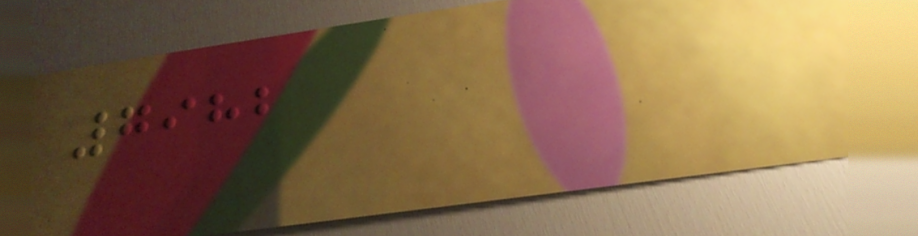7982
